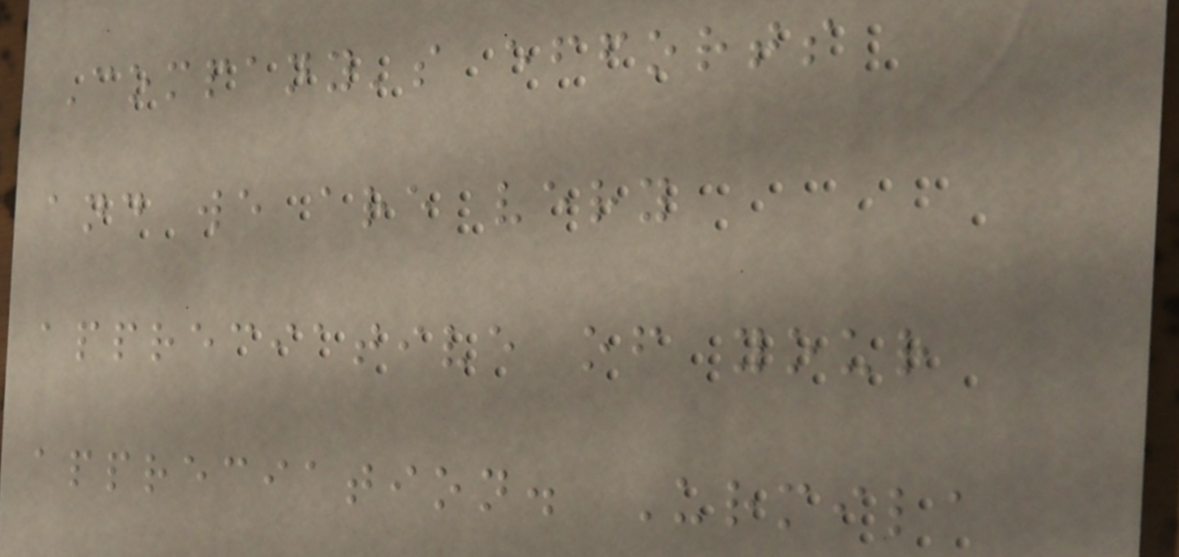Company's efforts
and we are very
appreciative of your
appreciation. Urmila
